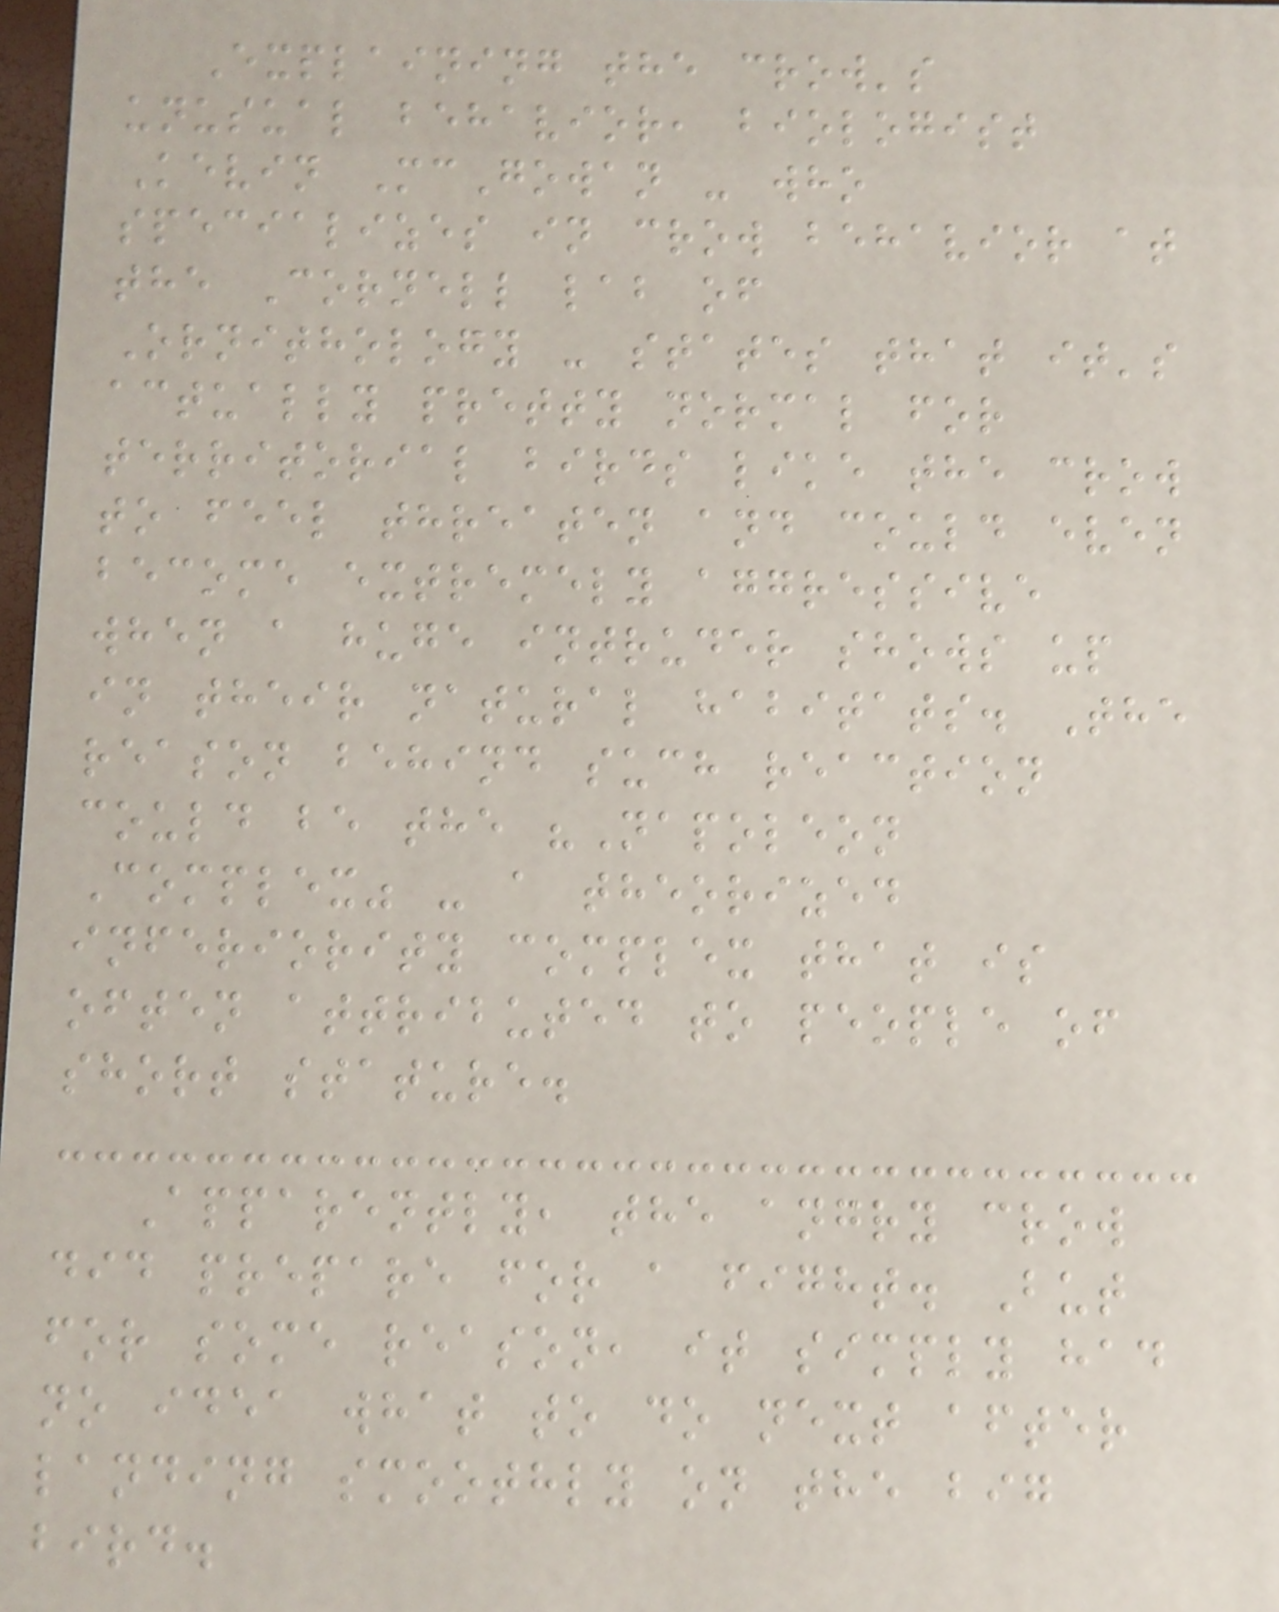Explaining the crow's
unusual behavior, biologist
Kevin McGowan - who
specializes in crow behavior at
the Cornell lab of
Ornithology - states that it's
actually pretty normal for
territorial birds like the crow
to feel threaten and could even
become extremely aggressive
when a huge intruder shows up
in their natural habitats. The
reason behind such reaction
could be the "Napoleon
Complex" - a theorized
inferiority complex that is
often attributed to people of
short stature.
Apparently, the angry crow
did prepare for a fight. But
for some reason, it simply had
no idea what to do next after
landing smoothly on the big
bird.
